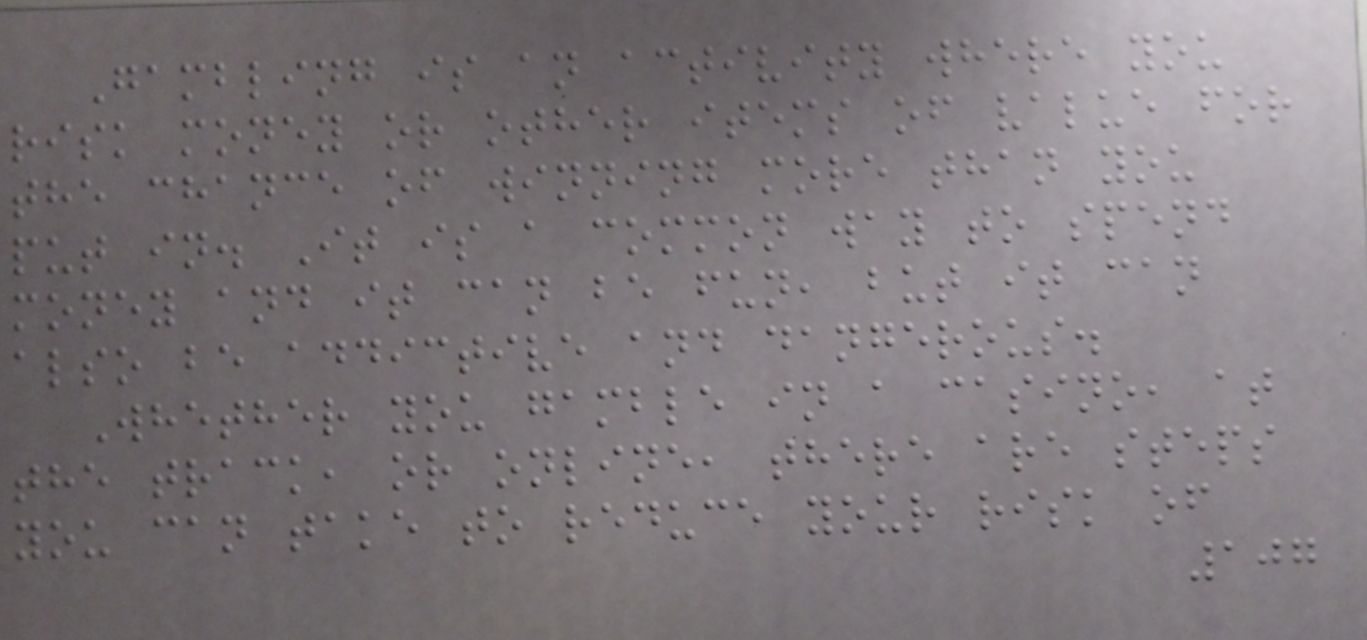Gambling is an activity where you
risk money or other items of value for
the chance of winning more than you
put in. It is a common way to spend
money and it can be fun, but it can
also be addictive and dangerous.
Whether you gamble in a casino, at
the track, or online, there are steps
you can take to reduce your risk of
107
